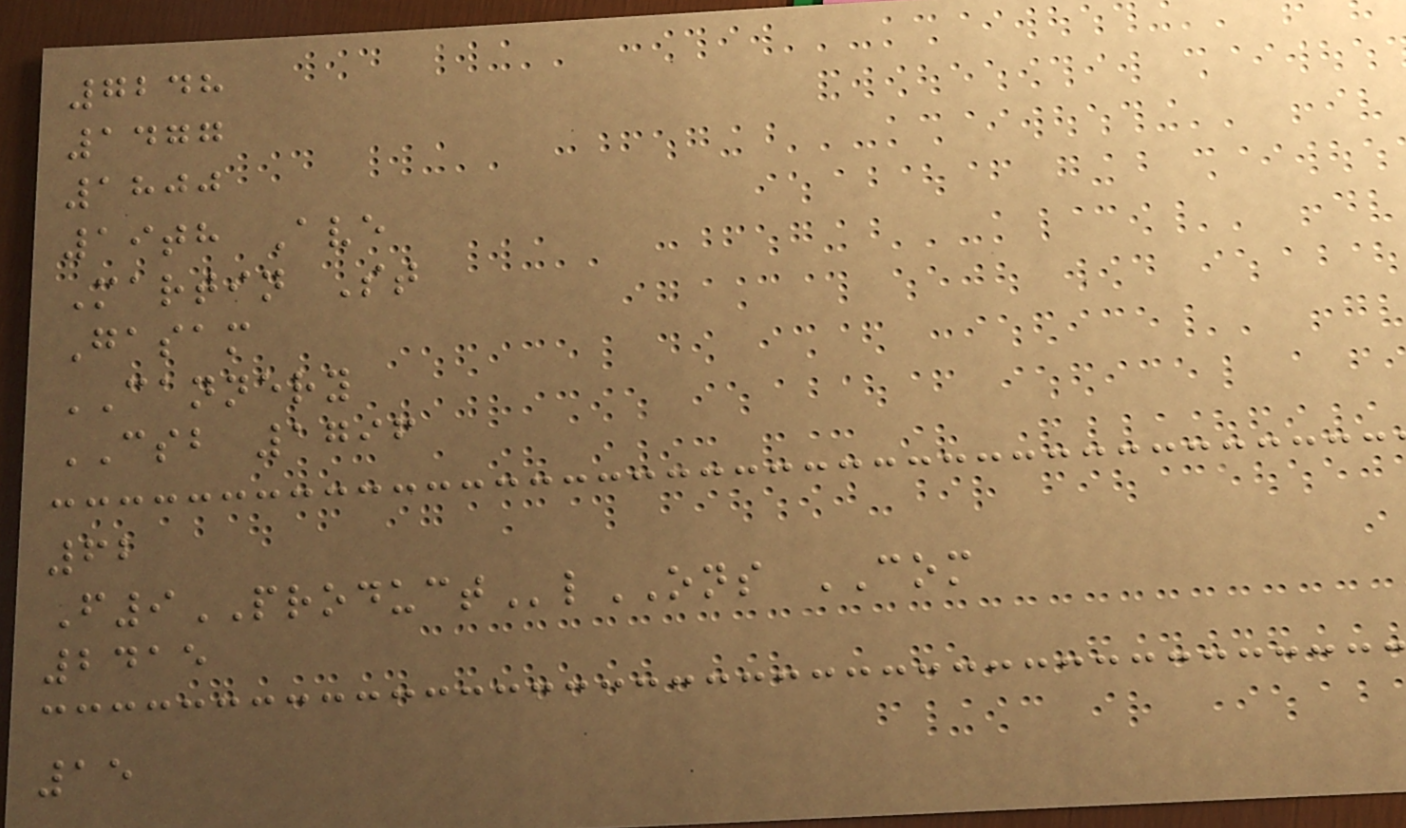7248
1477
1800
19th Ave
Martin St
Gasam
CANNERY
CSB 1796
62
F9PRODUCTlONS COM
2415
15
